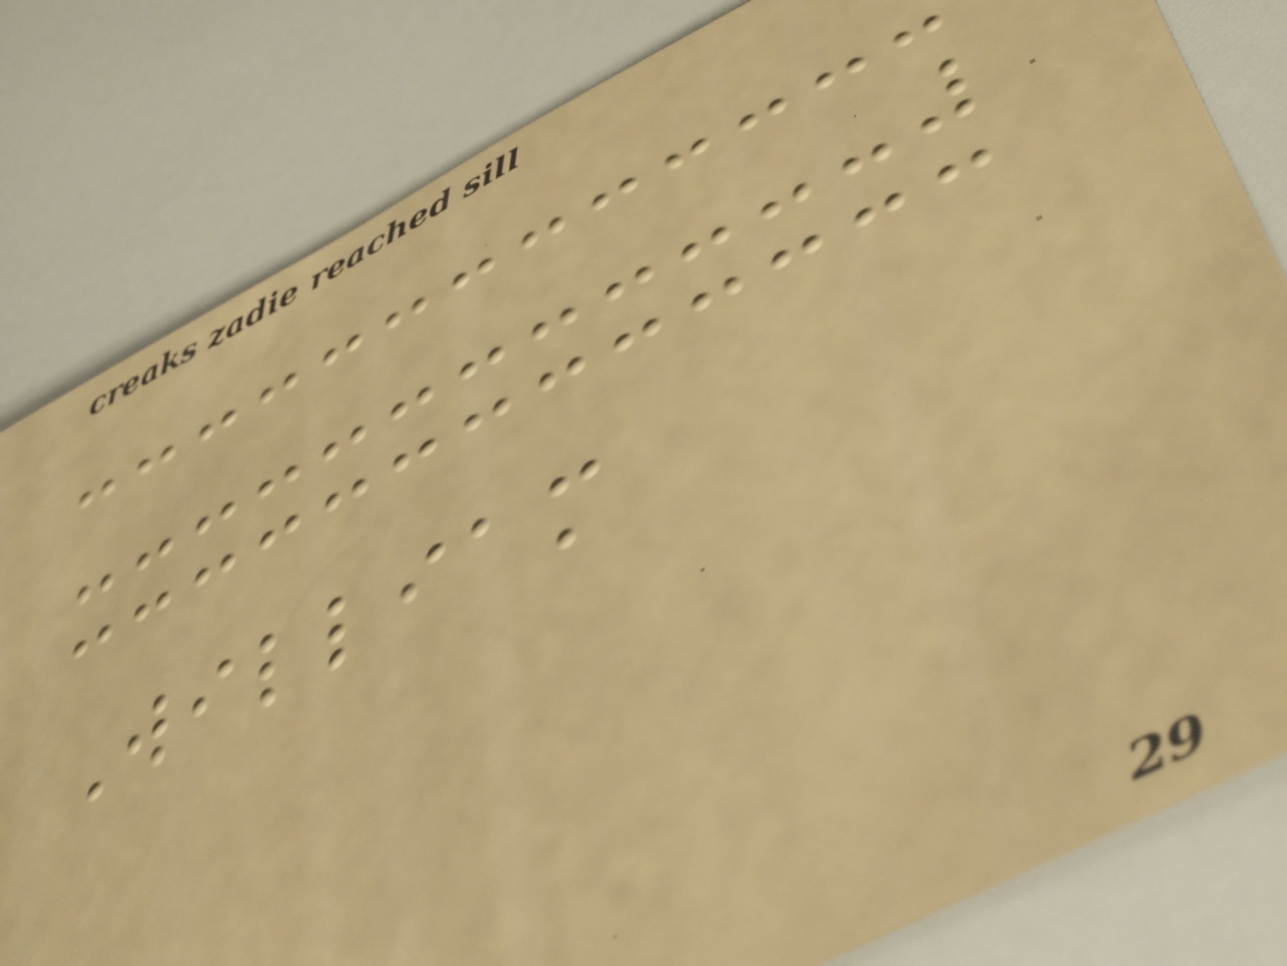William
